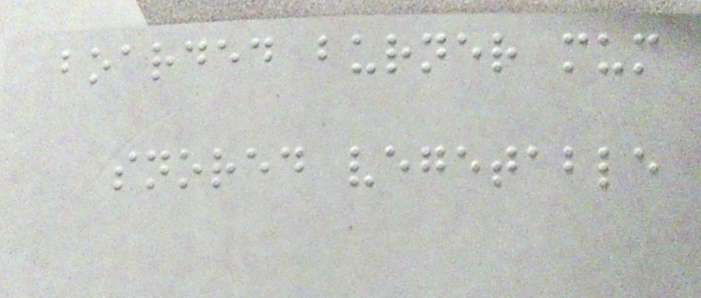boarded burner mum
snored vegetable
